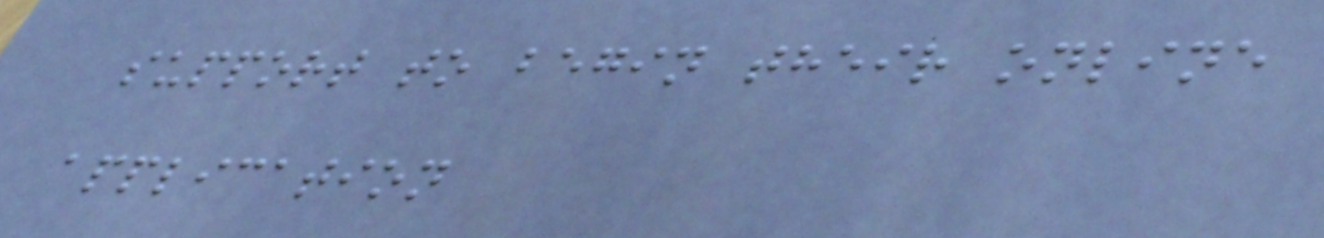support to begin their online
application
